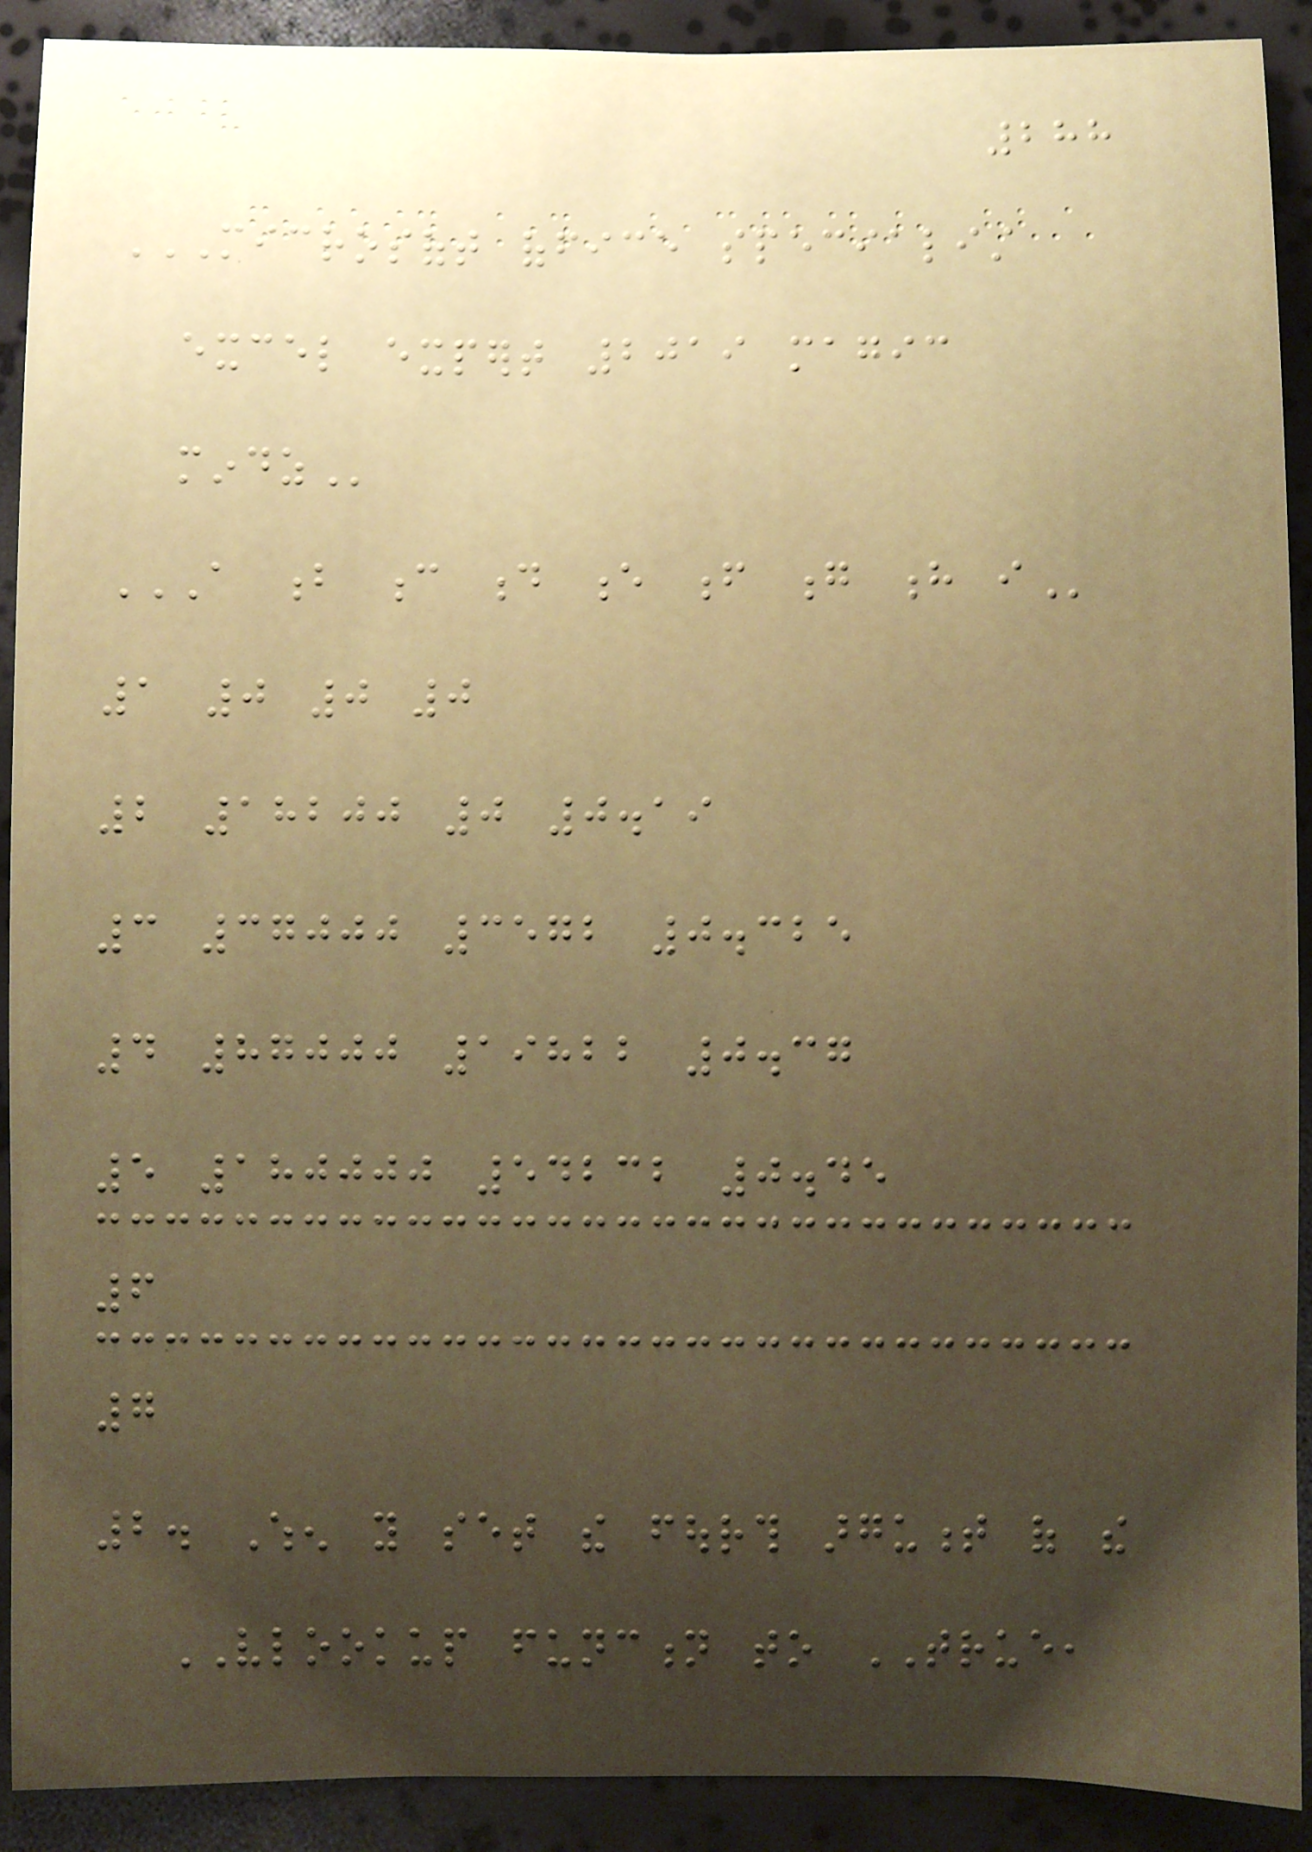288
MICROSOFT OFFICE SPECIALIST
EXCEL EXPERT 2019 MAGIC
MINDZ
A B C D E F G H I
1 0 0 0
2 18200 0 0.19
3 37000 3572 0.325
4 87000 19822 0.37
5 180000 54232 0.45
6
7
2. When you set the fourth argument of the
VLOOKUP function to TRUE,
